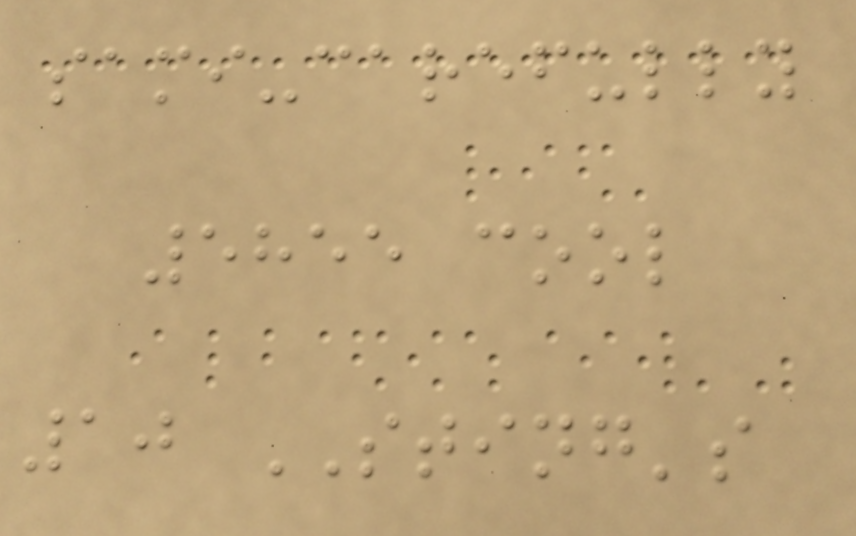sami-carefully
5855 cool
10 STING's
